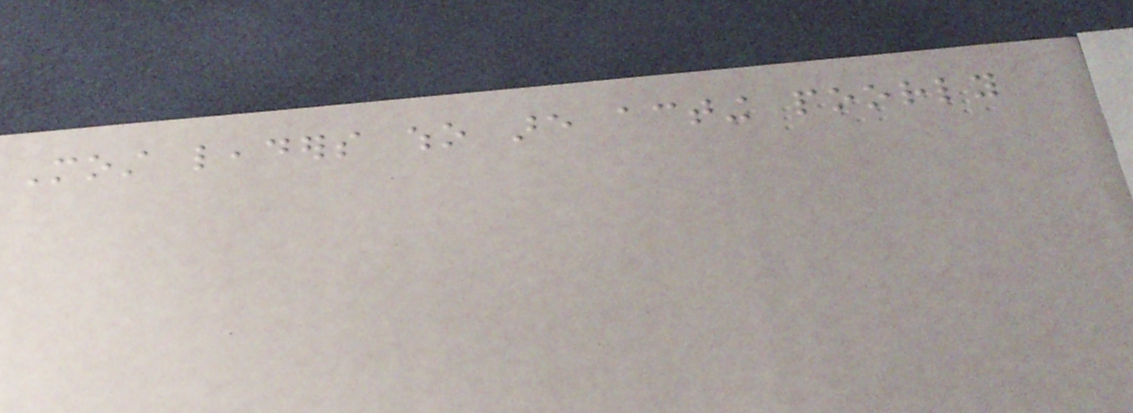Most leaders who are acting poorly
